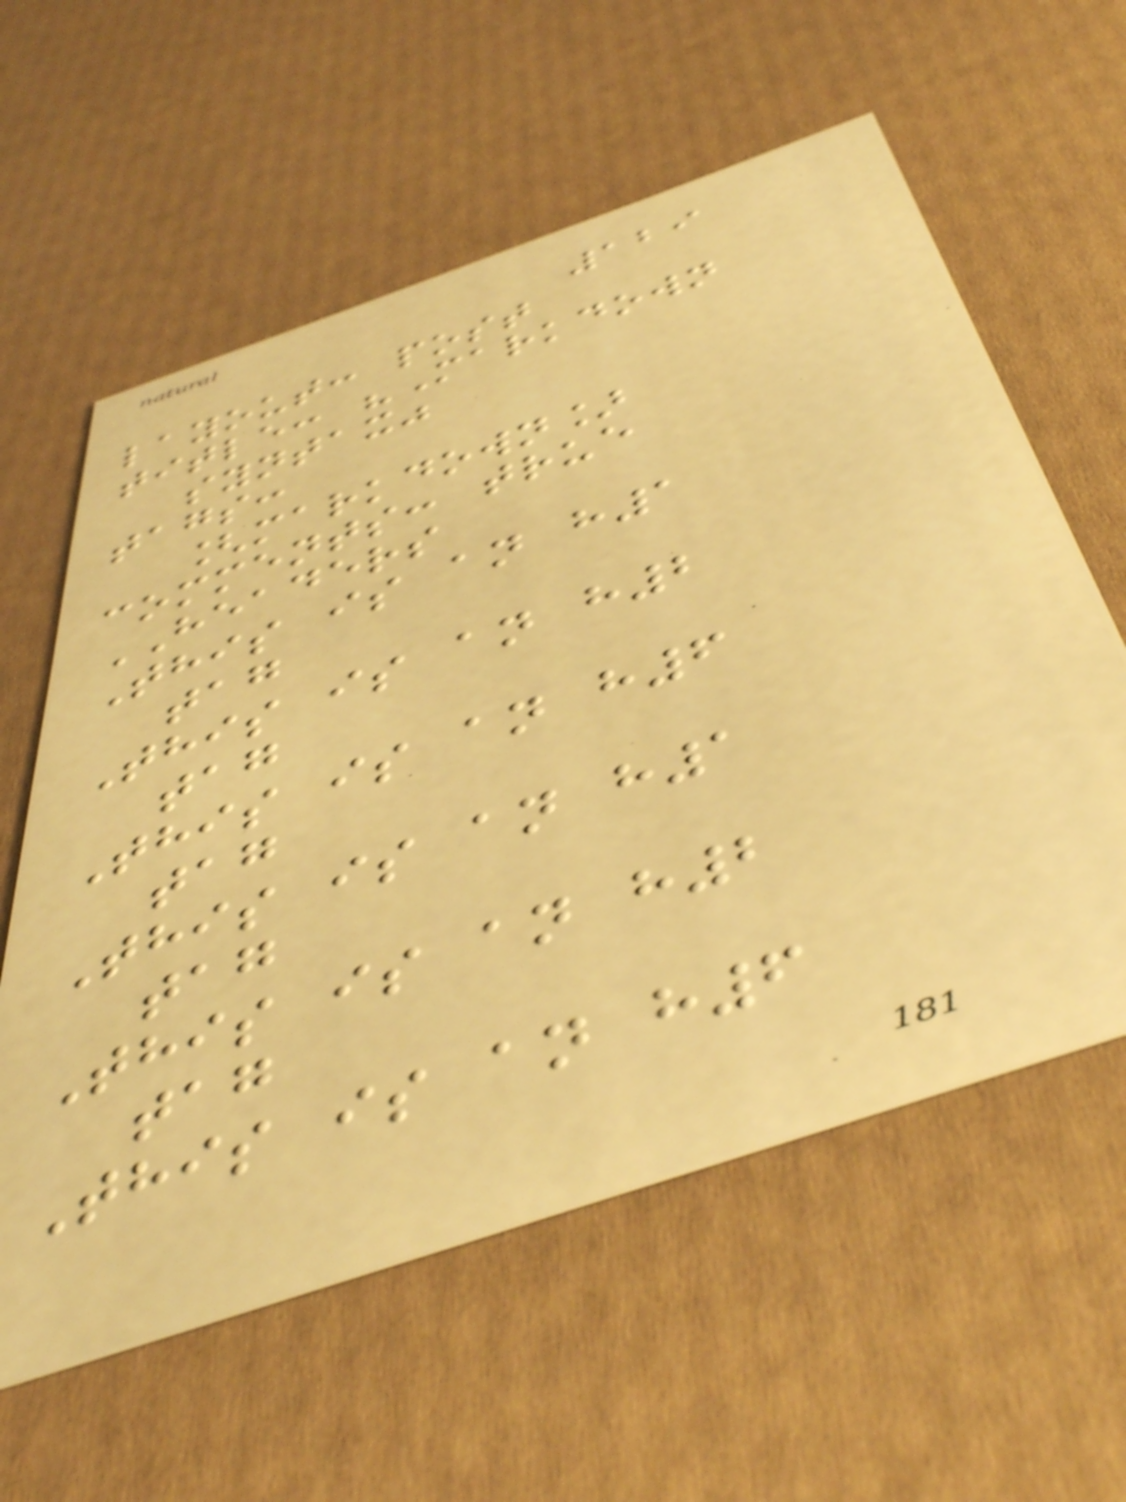129
layout: post
title: "Markdown
syntax"
tags:
[markdown]
comments: true
HEADERS
This is an h1
tag
This is an h2
tag
This is an h6
tag
This is an h1
tag
This is an h2
tag
This is an h6
